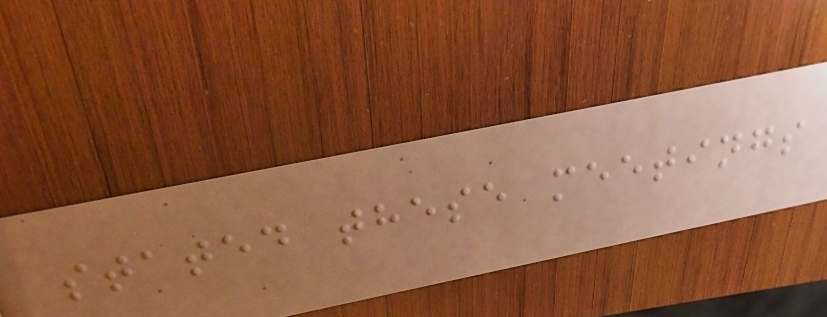stated these meetings
